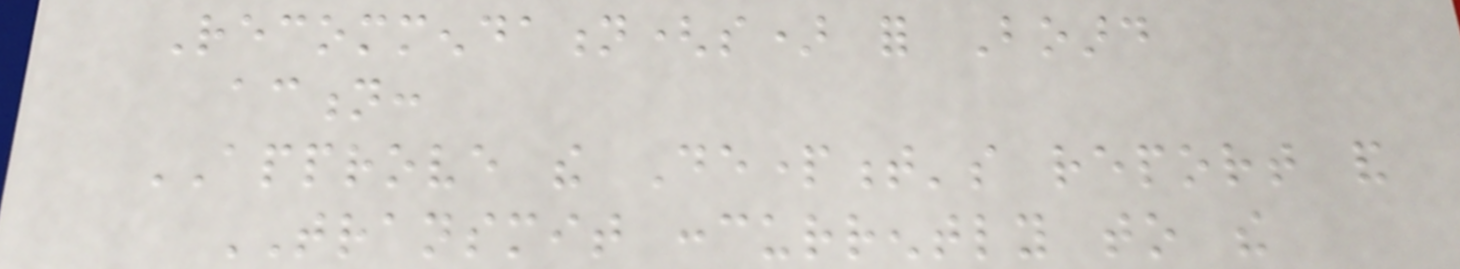Recommendation(s) for Board
action:
APPROVE the Department's report and
TRANSMIT concurrently to the
